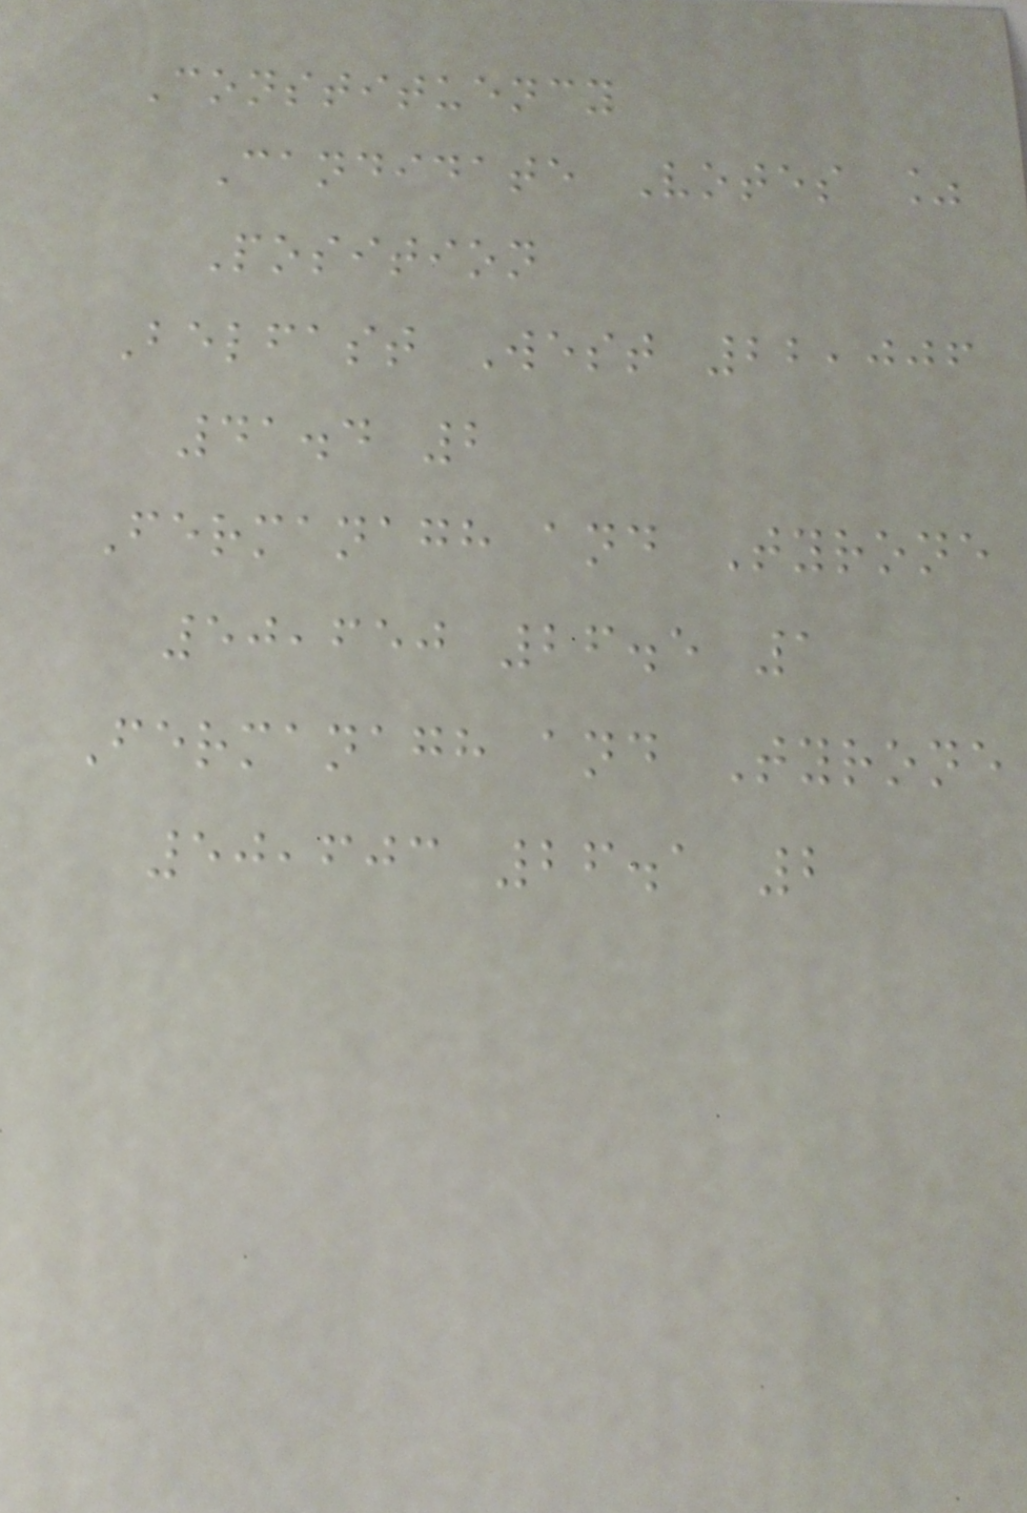Constituency
Candidate Votes %
Position
Belfast West 22,006
41.4 2
Fermanagh and Tyrone
50,650 26.5 1
Fermanagh and Tyrone
50,603 26.1 2
